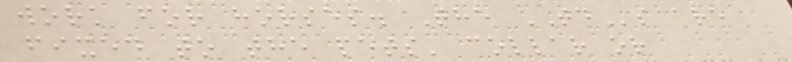work for horses. The TDs are
fixed to the pets' collar or
